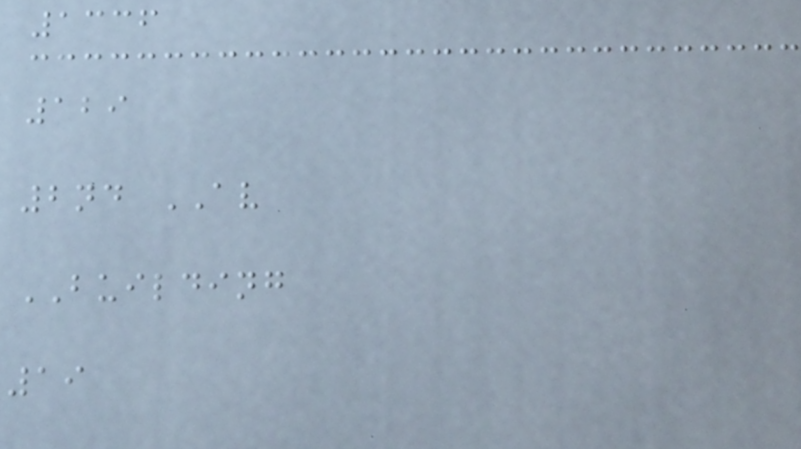1336
129
2nd AV
BUILDING
19
